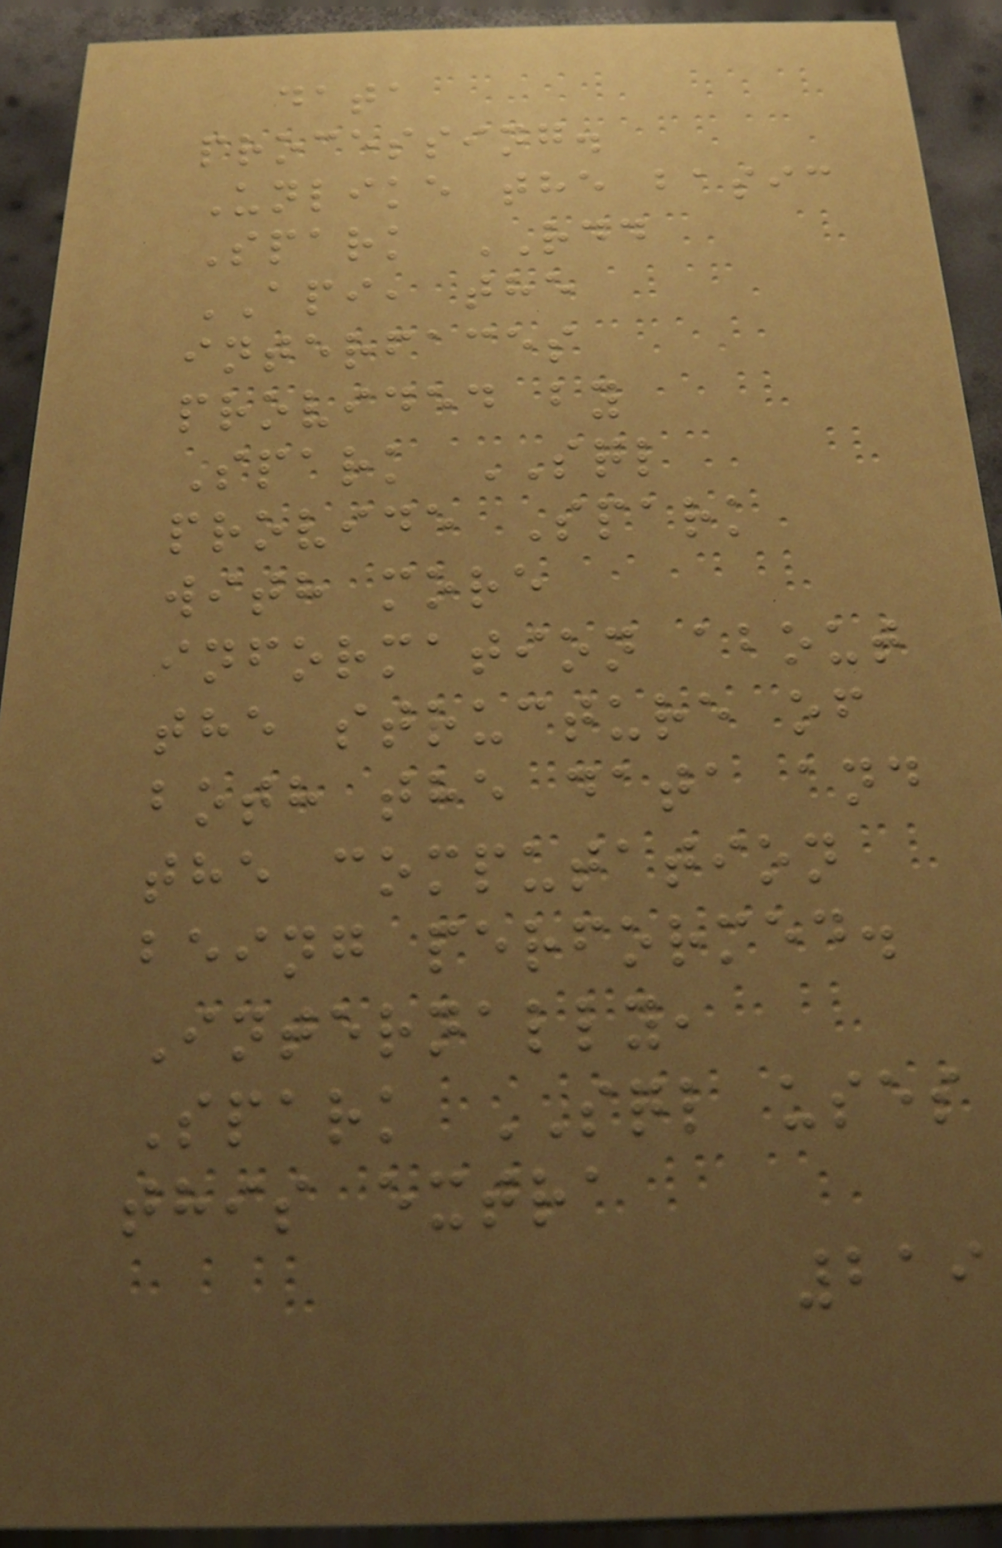data
processing.
Unlike the basic
Spark RDD
API, the
interfaces
provided by
Spark SQL
provide Spark
with more
information about
the structure of
both the data and
the computation
being performed.
Internally,
Spark SQL uses
this extra
219
